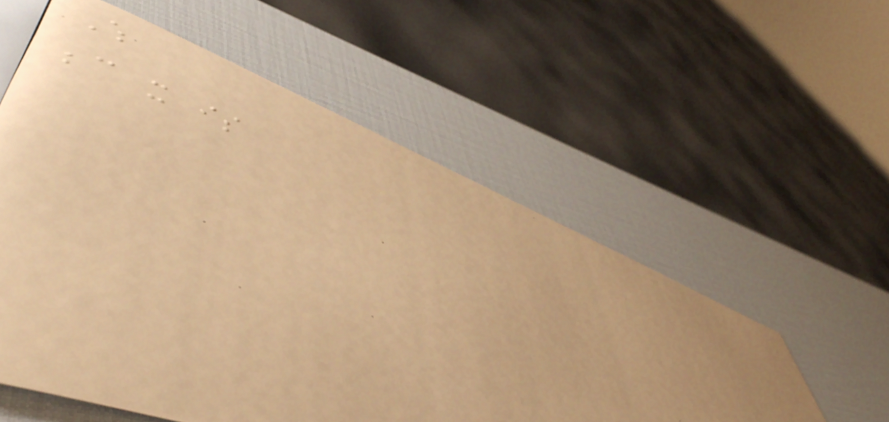Which
because it is
